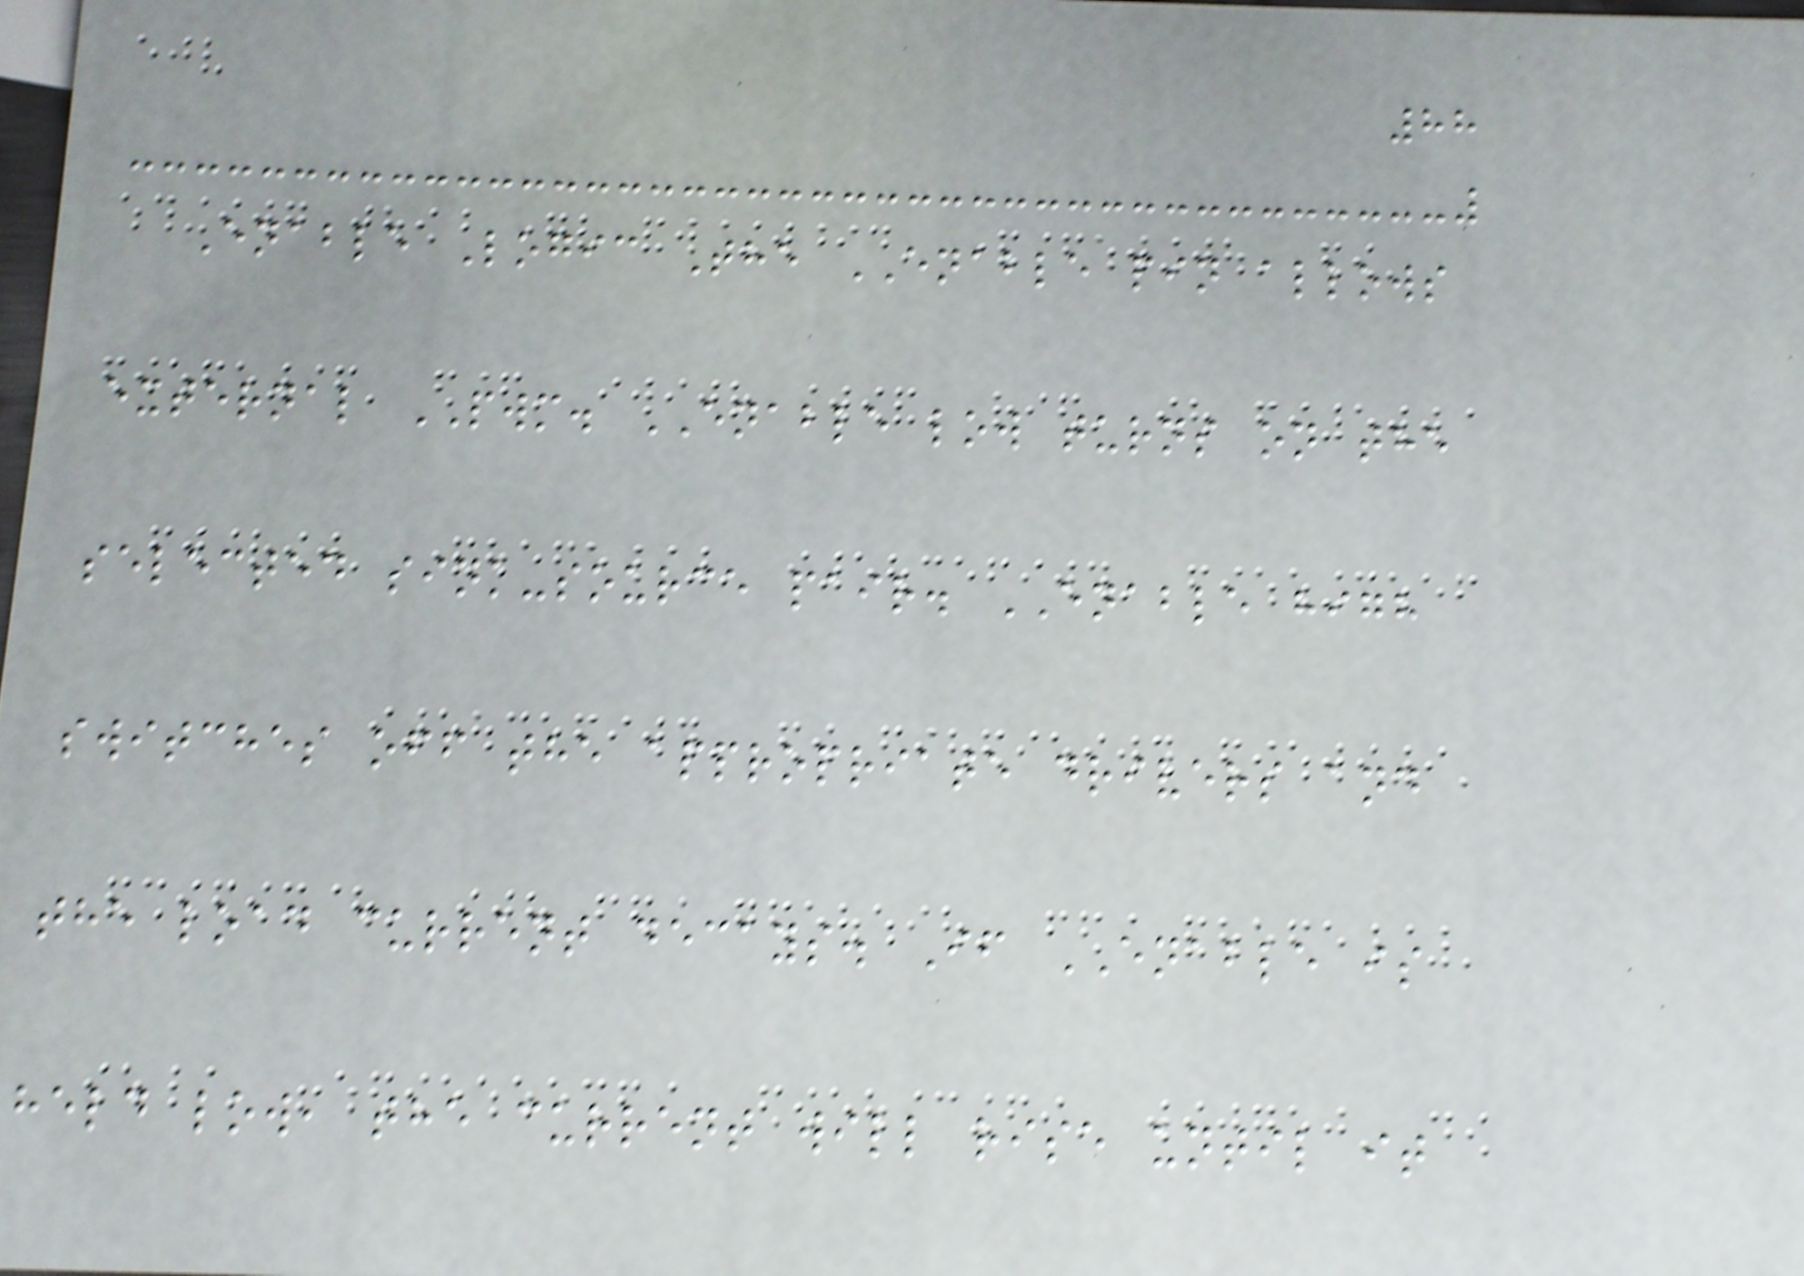88
Enable Logic The ENABLE pin allows
external PWM. ENABLE low turns on the
selected sink-source pair. ENABLE high
switches off the appropriate drivers and
the load current decays. If ENABLE is
held low, the current will rise until it
